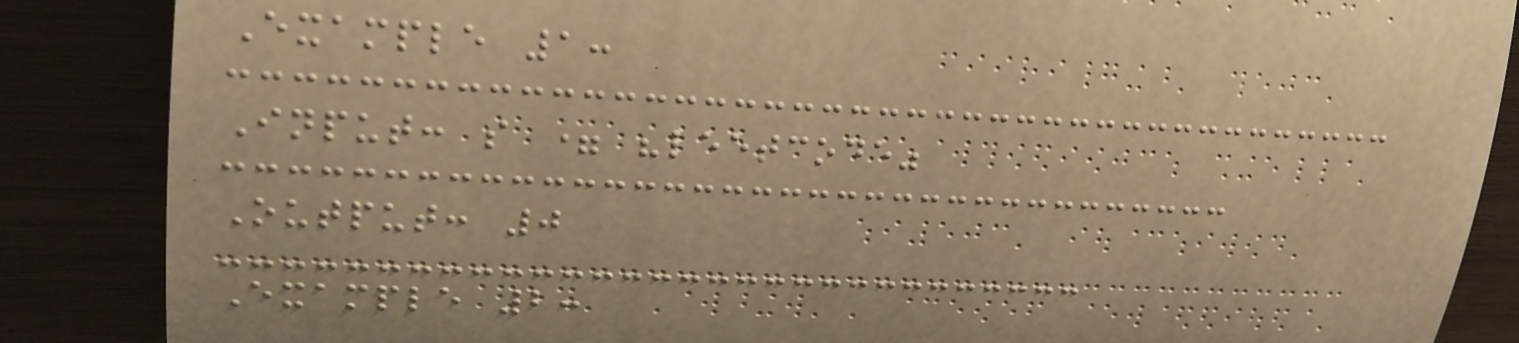Example 1:
Input: s = "leetcode"
Output: 0
Example 2:
